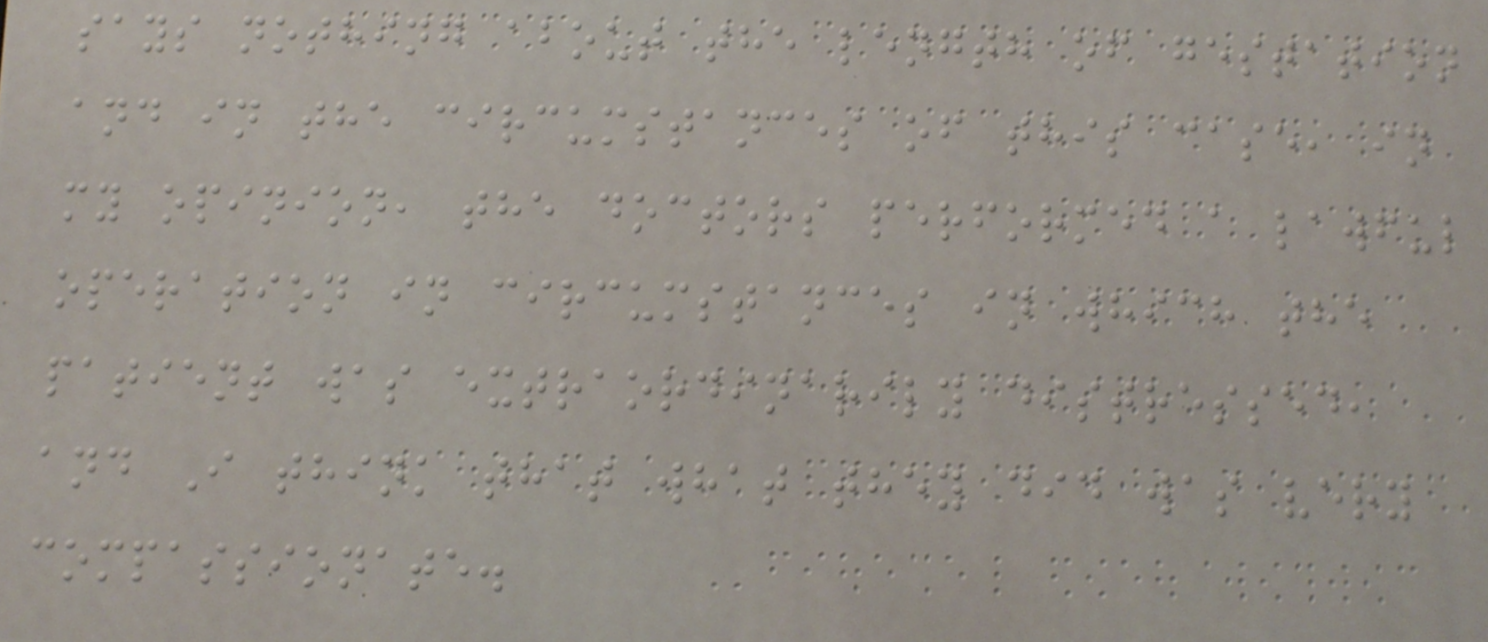says nothing about the length of gestation
and in the circumstances of this case, in
my opinion, the doctors performed a lawful
operation in circumstances in which the
patient was extraordinarily distressed,
and I think that what they did was very
compassionate.
